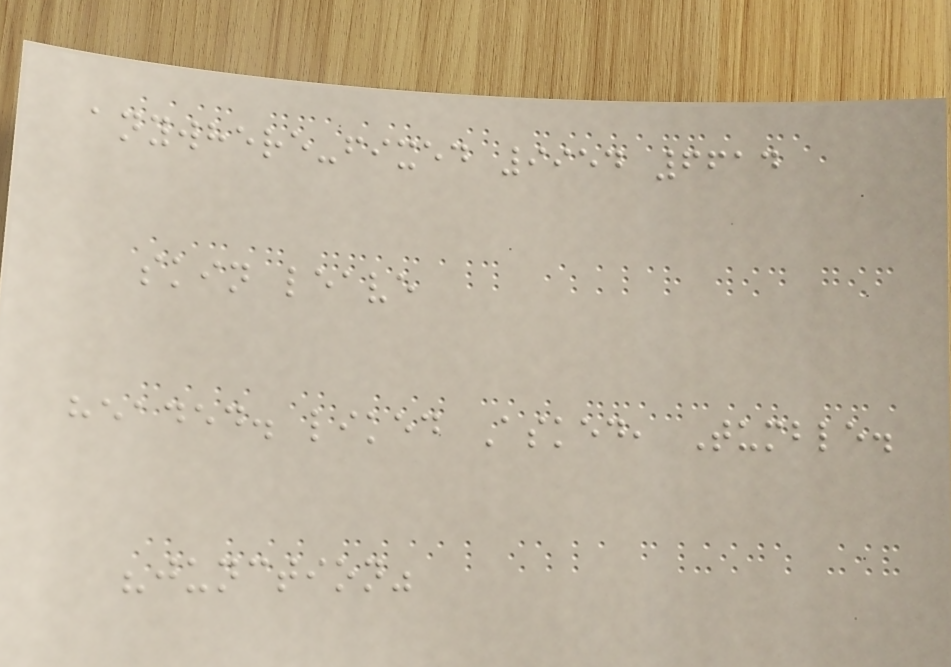anywhere-fixed 9954 6614
skin leave
headed. liked Asked, Tumble.
"junction"
